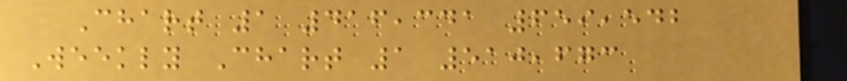Chart 1 416,341 659,542
Weekly Chart 1 510,673
